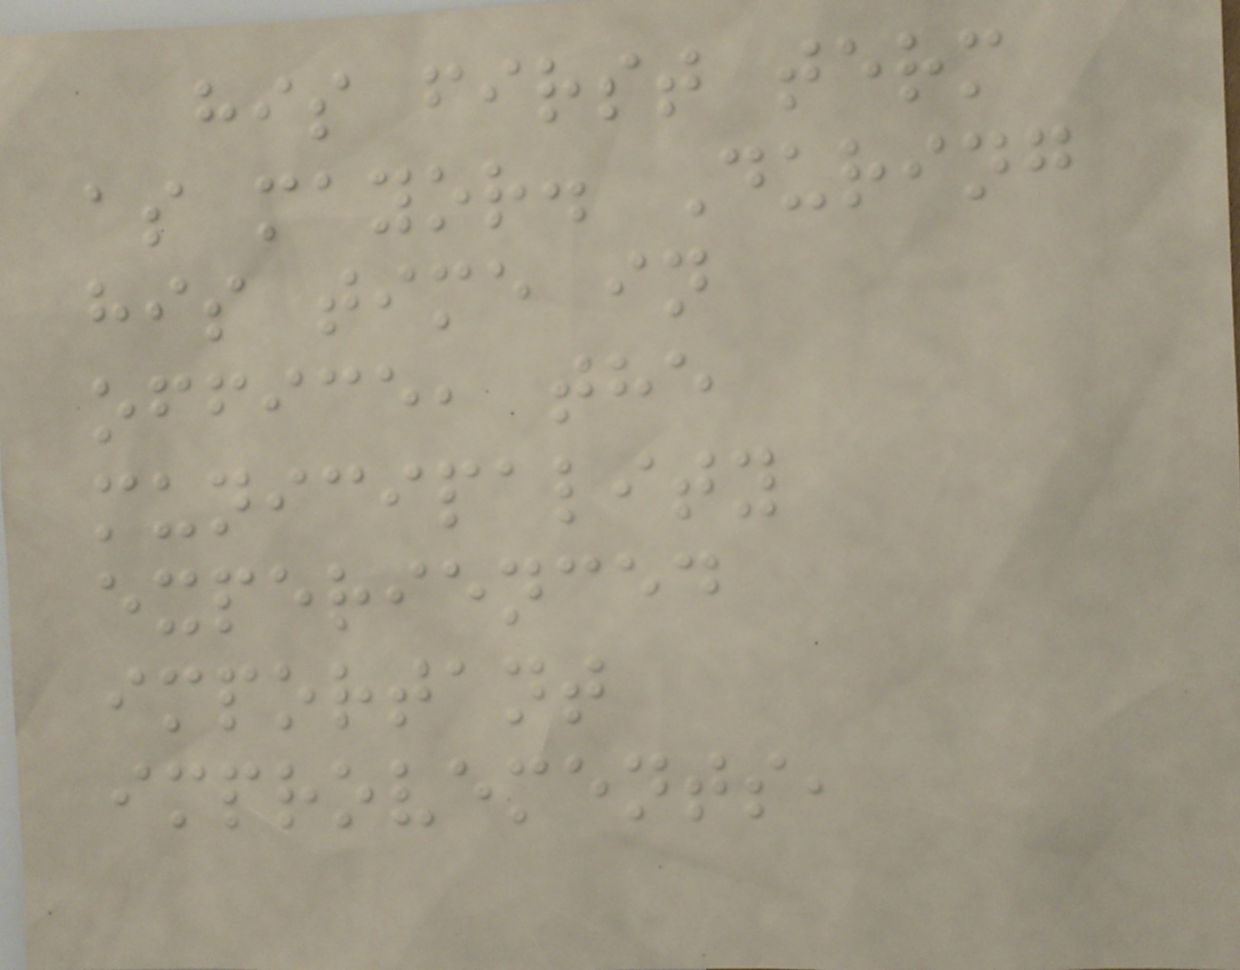his first term
as mayor. During
his time in
office, the
municipality
experienced
important
improvements,
